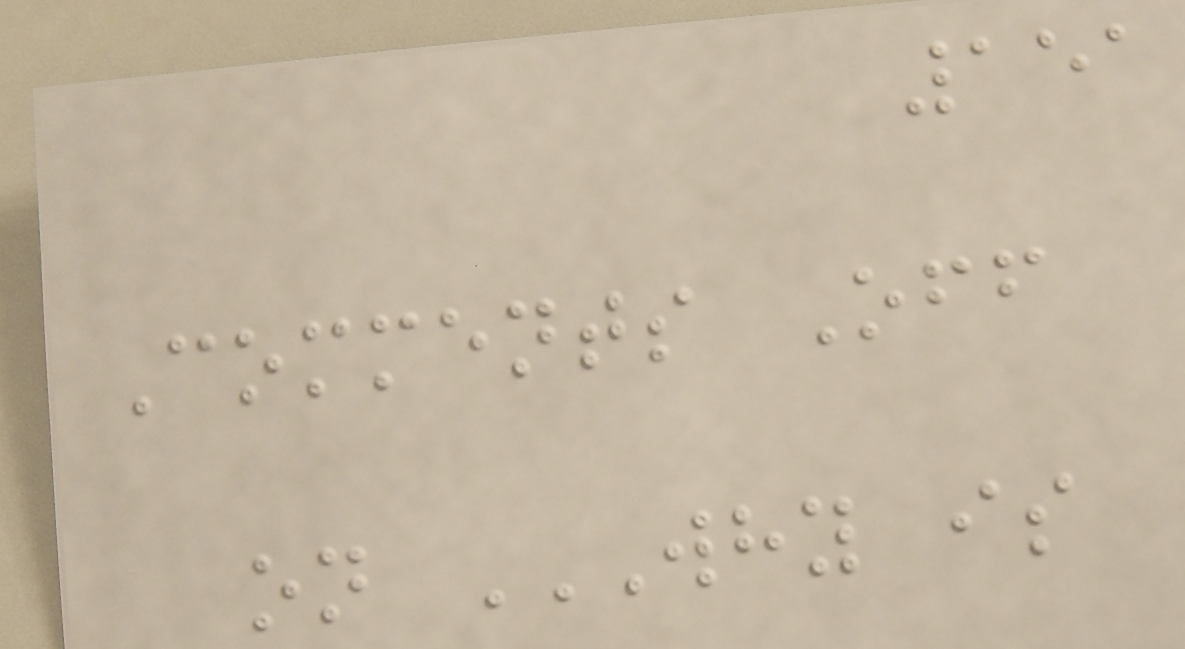151
Comments Off
on WHY IS
